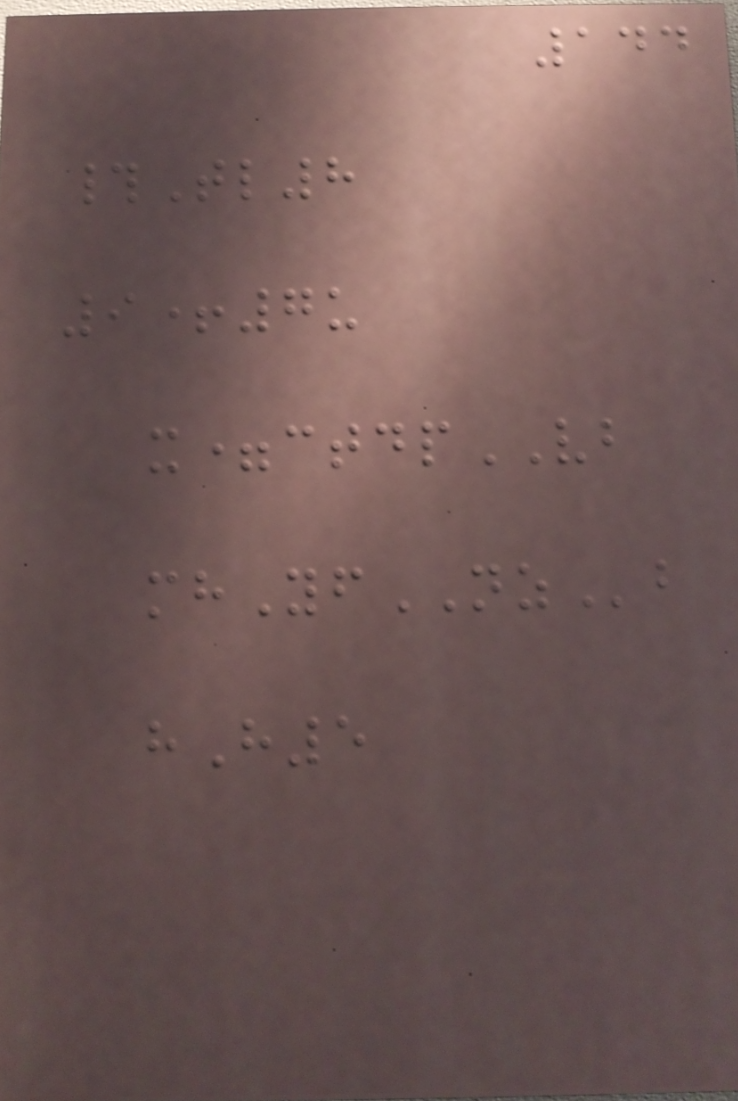144
#Tl8
9+7u
x=ctdpVB
mhYfNZb
hH5
